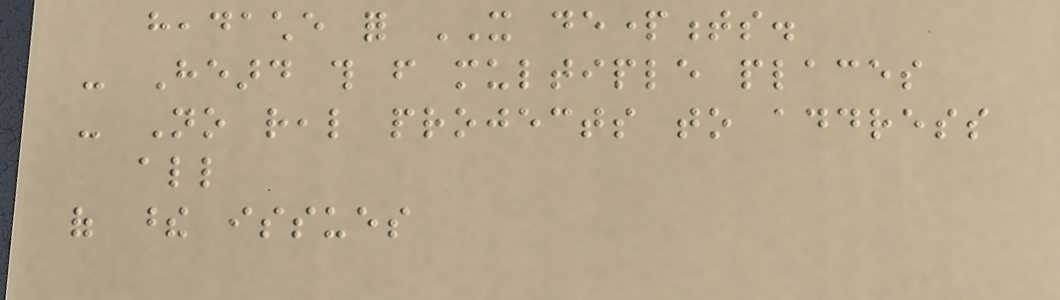headache for IT departments.
- Heard this from multiple places
- No real projects to address
all
of these issues
